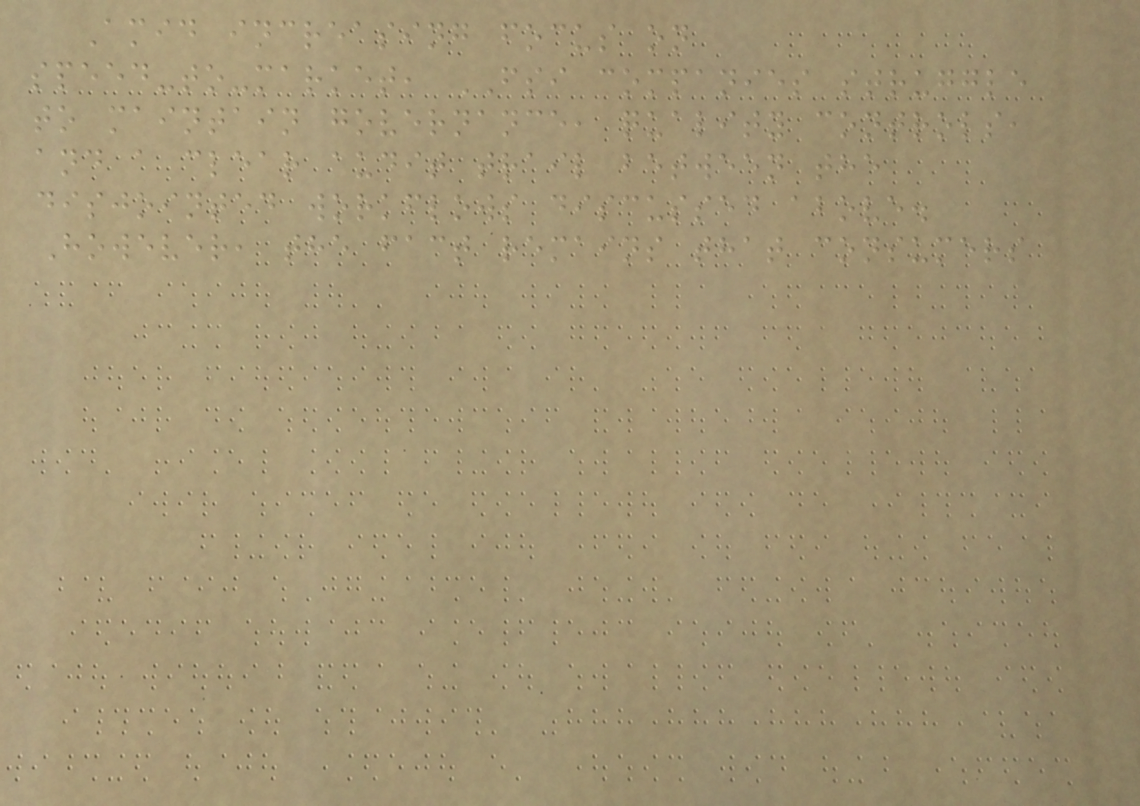Amid increasing focus on
speed-to-market, FSI companies struggle
to maintain governance, quality controls,
and a clear audit trail between the
disjointed workflows discussed above.
However, the fact remains that consumers
